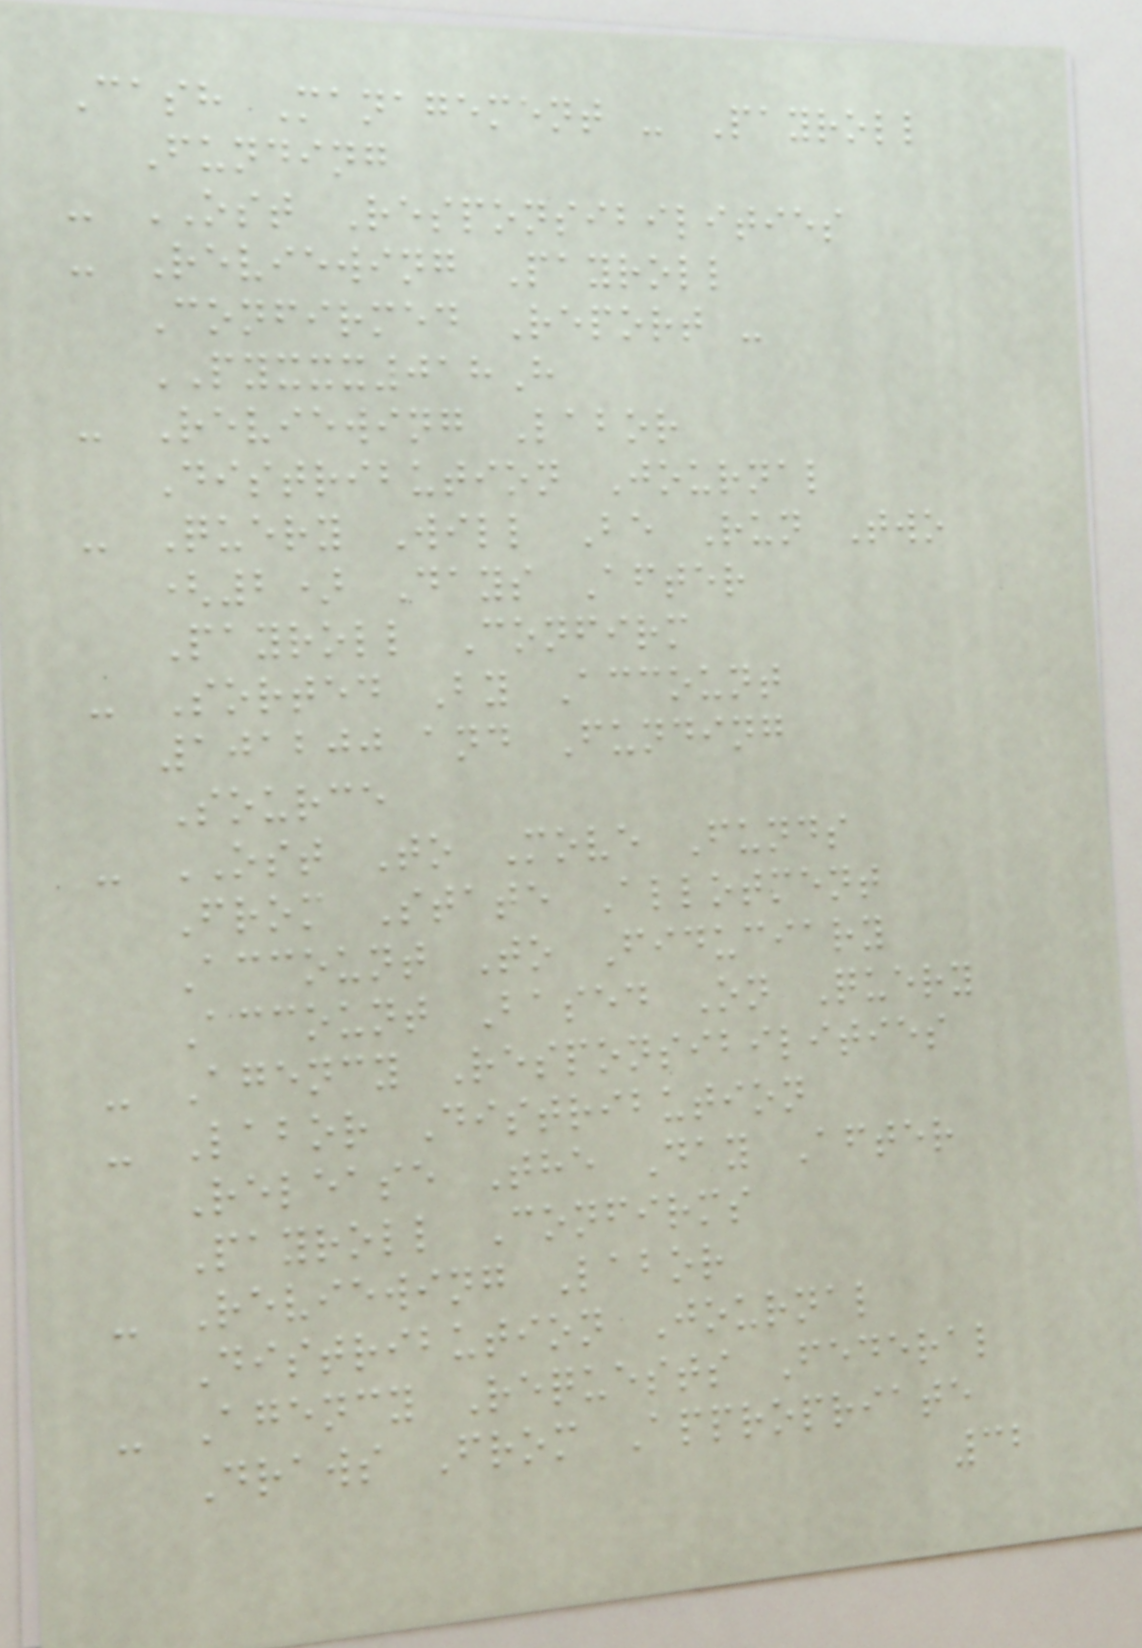Cash Management - Payroll
Funding
- OST Responsibilities
- Reviewing Payroll
Confirmed Report -
PYXXX018H
- Reviewing Labor
Distribution Journal
- Query Will Be Run Two
(2) Days After
Payroll Confirm
- Sorted By Account
101200 and Funding
Source
- OST To Move Funds
From State Allotment
Account To Fiduciary
Account Based On Query
- Agency Responsibilities
- Labor Distribution
Release The Day After
Payroll Confirms
- Reviewing Labor
Distribution Journal
- Agency Requests Federal
Draws From Appropriate
32
